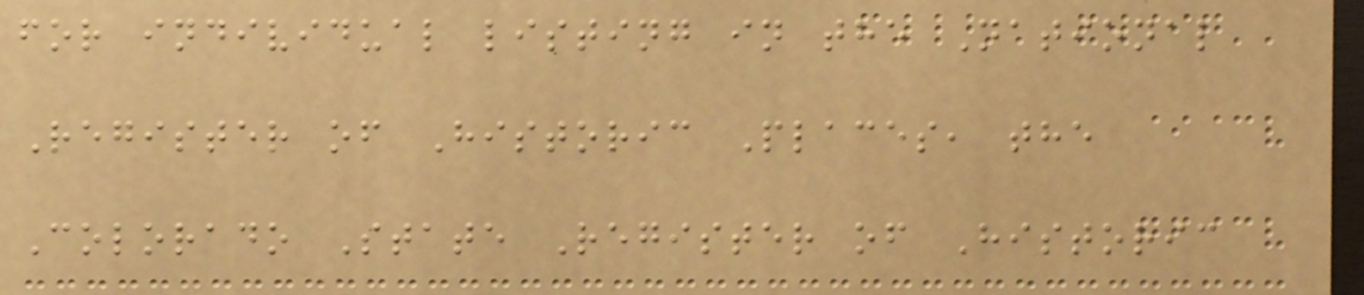for individual listing in the National
Register of Historic Places, the
Colorado State Register of Historic
